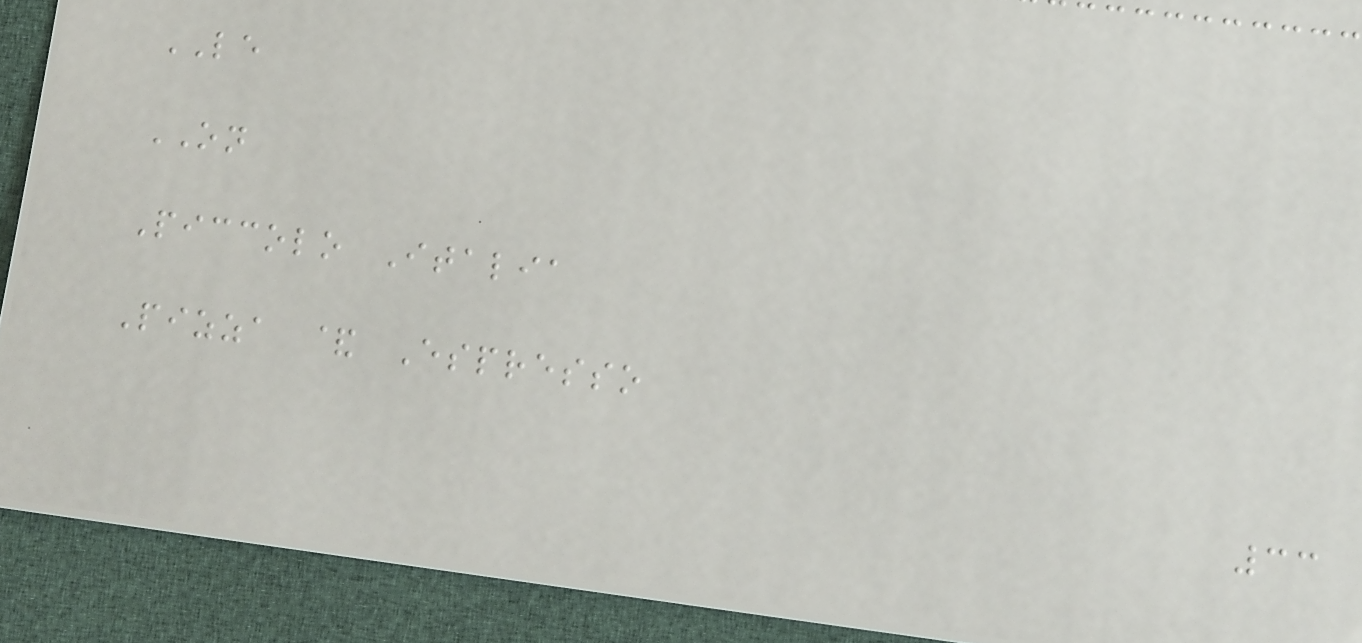LE
ON
Piccolo Italia
Pizza & Espresso
33
